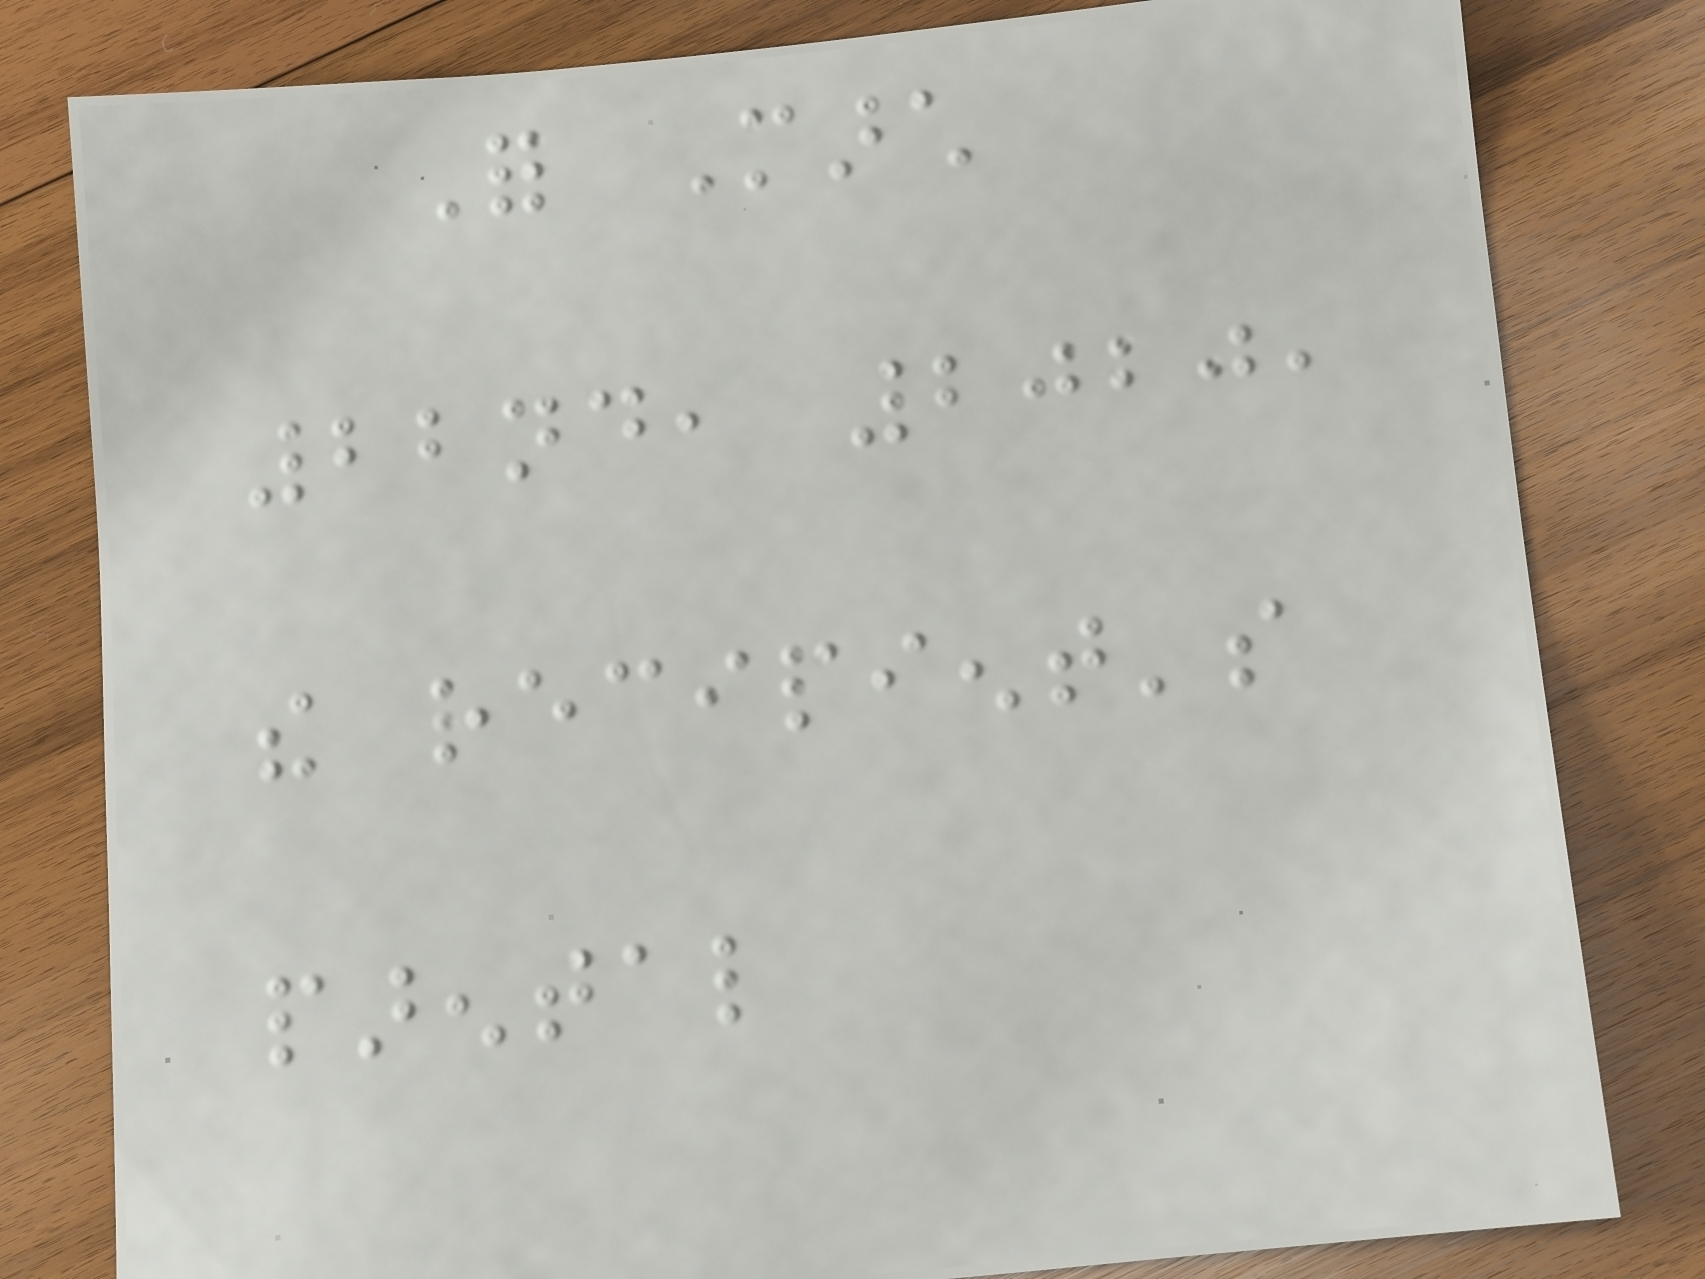For March
22nd, 2020,
the recipient's
parental
